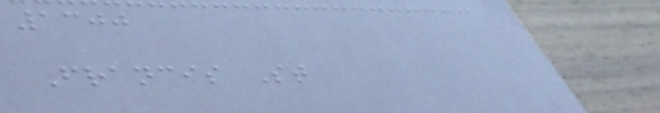1300
Francis St
